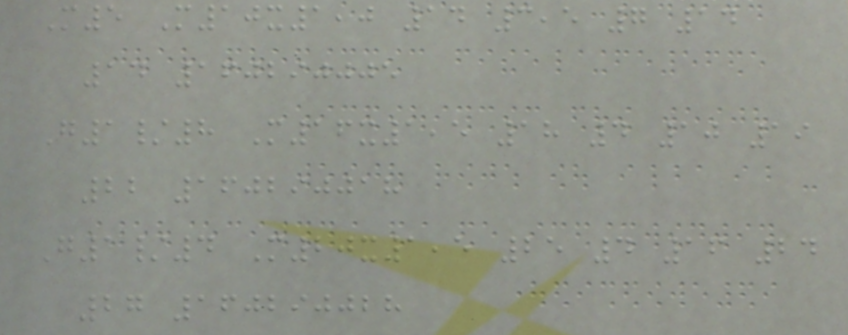M5 M10x1,0 14 3,5 7 14
14 160290005
G1/8 M16x1,5 18 4 10 19
22 160290018
G1/4 M20x1,5 25 4 16 24
27 160290028
